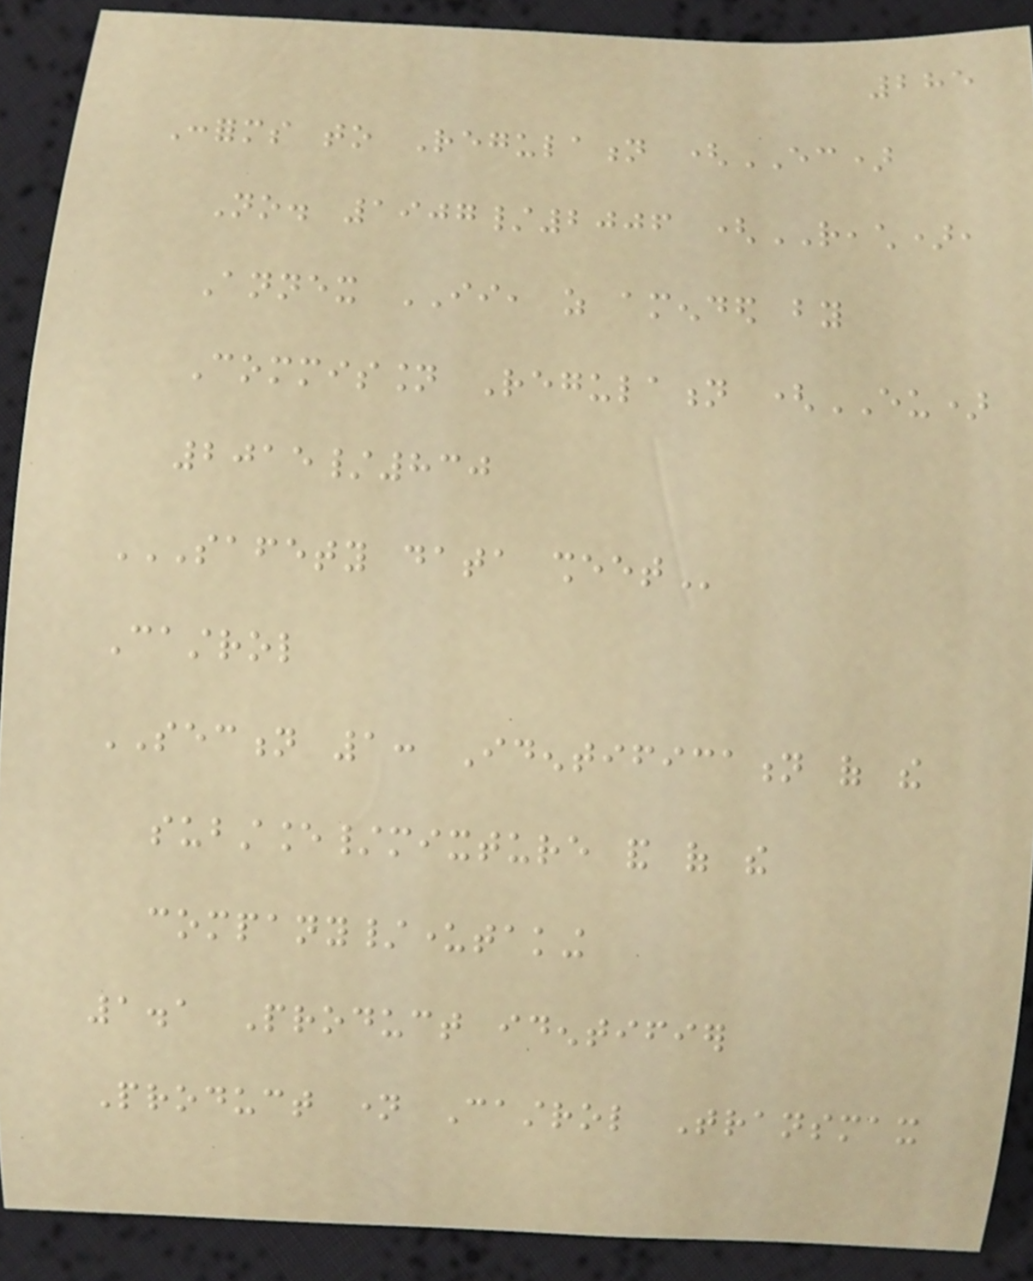285
Conforms to Regulation (EC)
No. 1907/2006 (REACH),
Annex II, as amended by
Commission Regulation (EU)
2015/830
SAFETY DATA SHEET
Castrol
SECTION 1: Identification of the
substance/mixture and of the
company/undertaking
1.1 Product identifier
Product name Castrol Transmax
